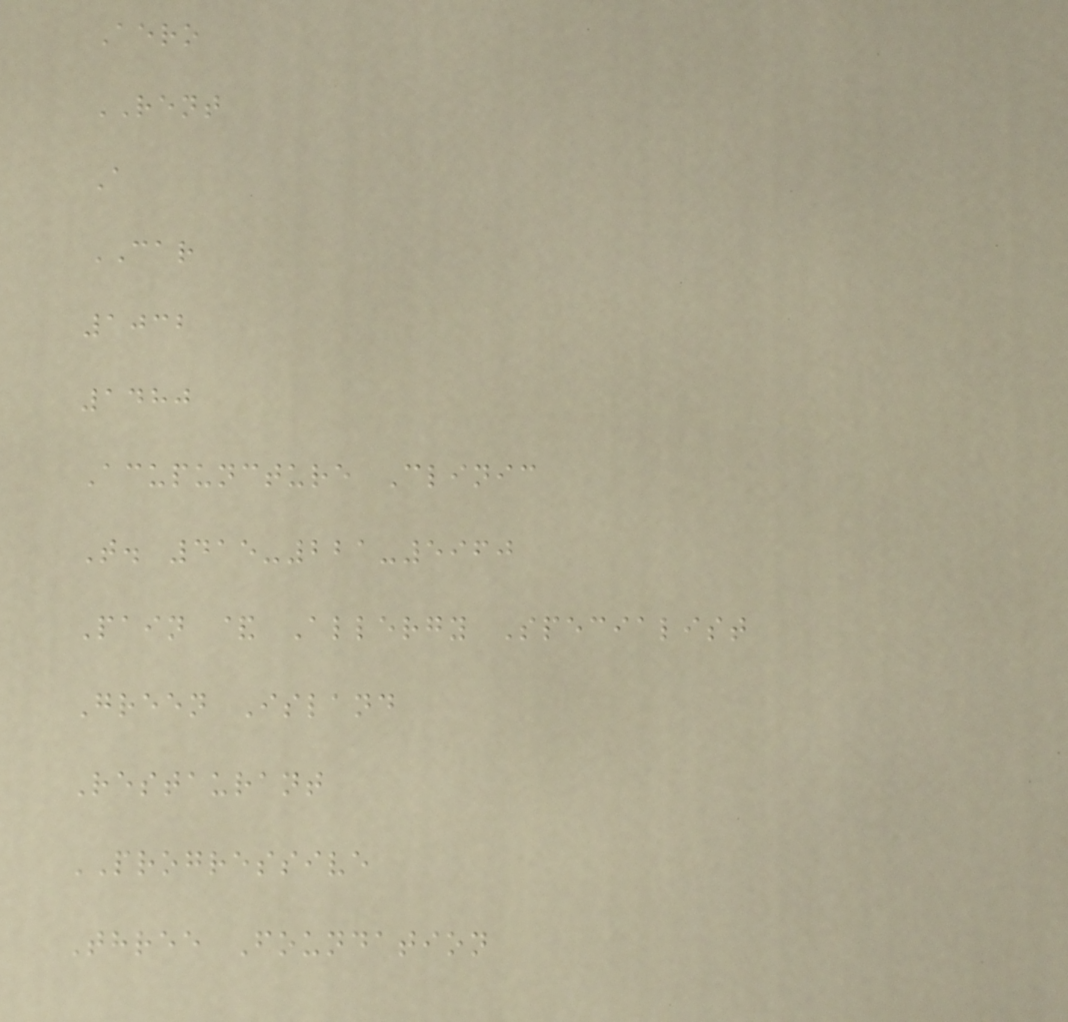Aero
RENT
A
CAR
1032
1480
Acupuncture Clinic
T. 415-221-5960
Pain & Allergy Specialist
Green Island
Restaurant
PROGRESSIVE
Three Foundation
